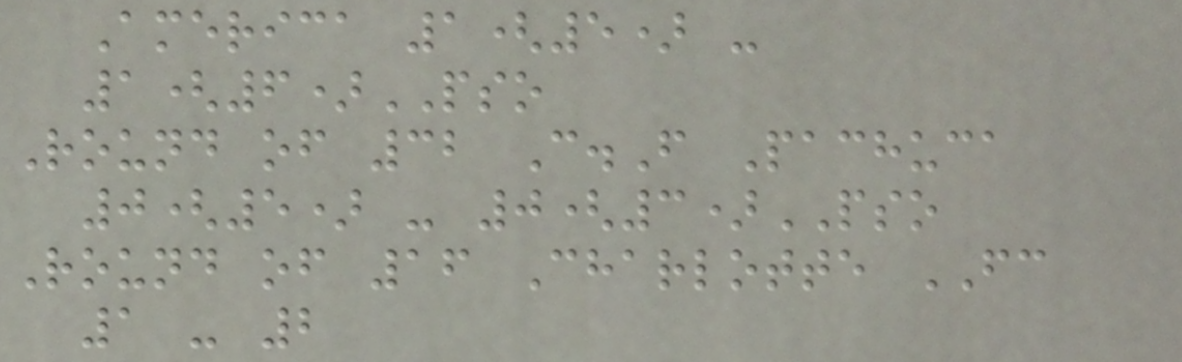America 1(5) -
1(6)PSO
Round of 32 C.F Pachuca
0(5) - 0(3)PSO
Round of 16 Charlotte FC
1 - 2
